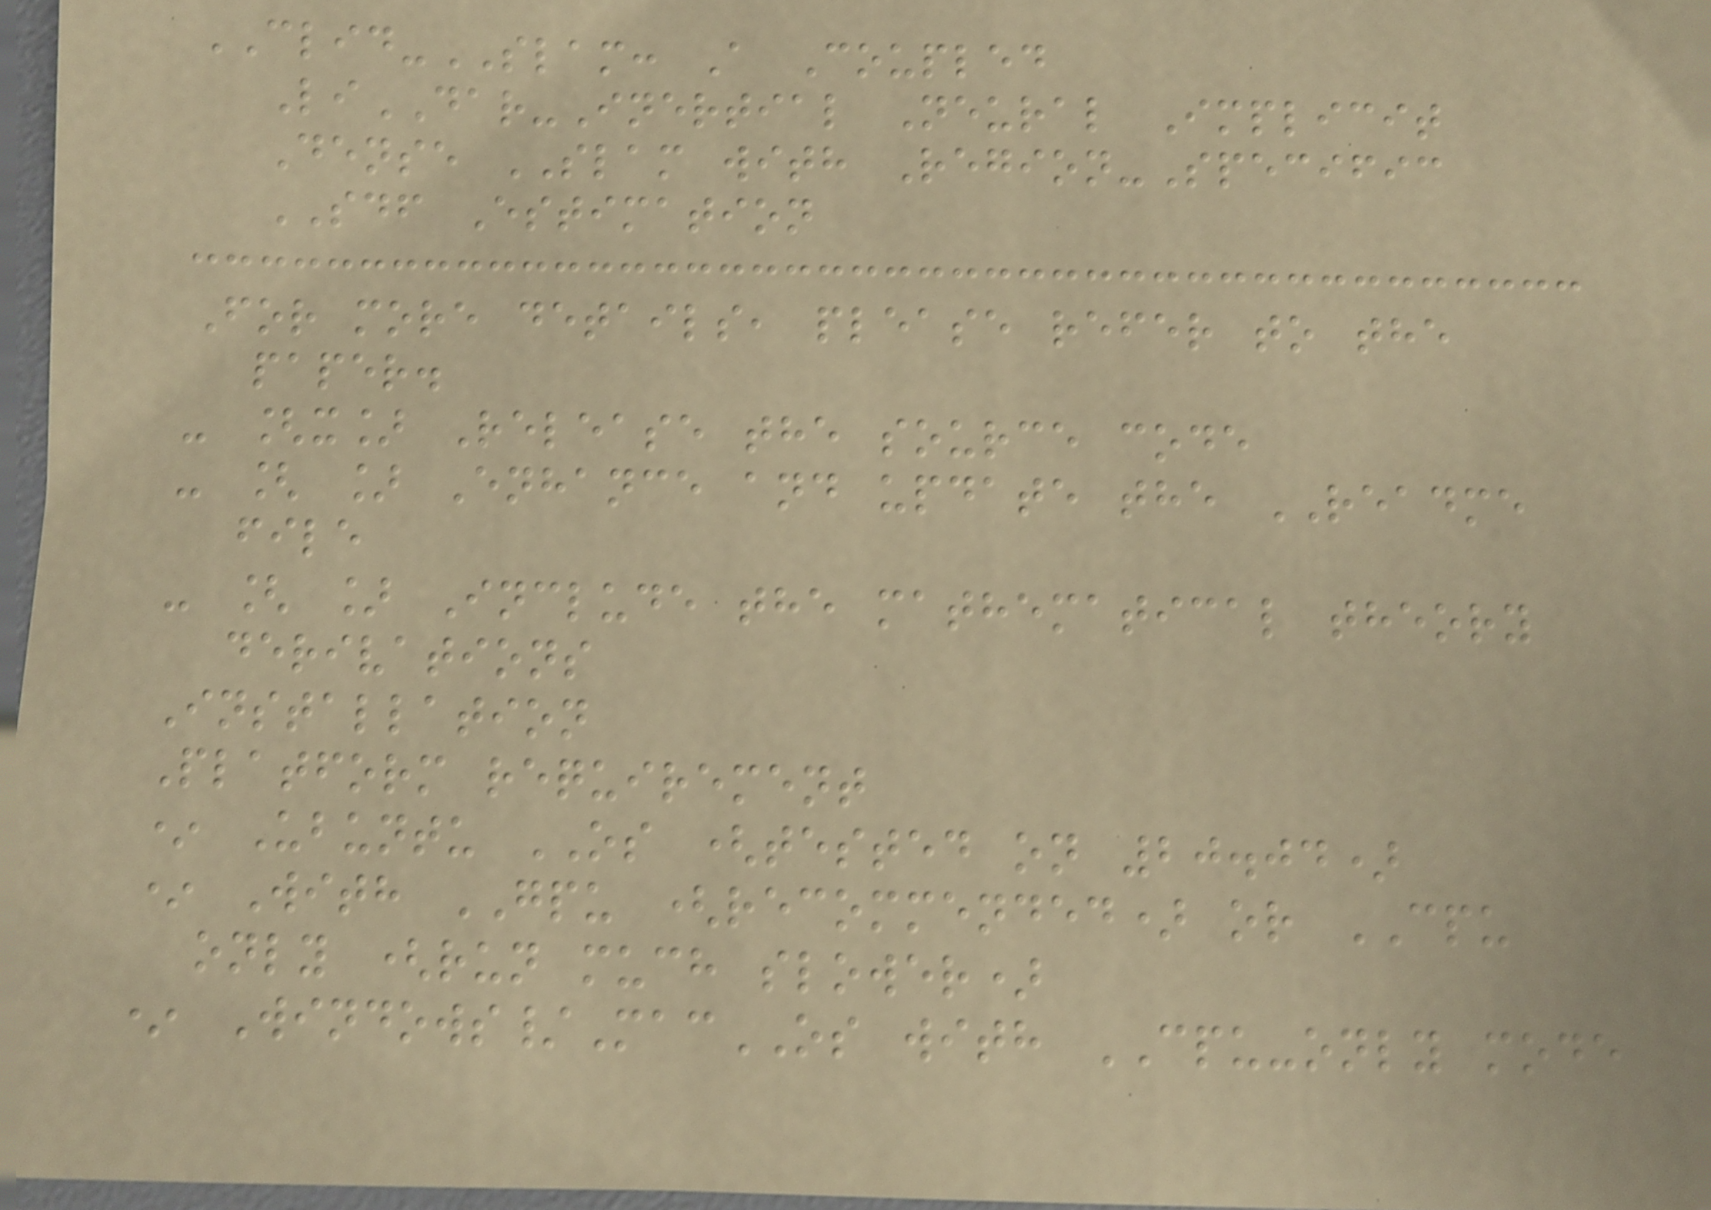CLID-SLAM: A Coupled
LiDAR-Inertial Neural Implicit
Dense SLAM with Region-Specific
SDF Estimation
For more details, please refer to the
paper.
- [x] Release the source code
- [ ] Enhance and update the README
file
- [ ] Include the mathematical theory
derivations
Installation
Platform requirement
* Ubuntu OS (tested on 20.04)
* With GPU (recommended) or CPU
only (run much slower)
* Windows/MacOS with CPU-only mode
